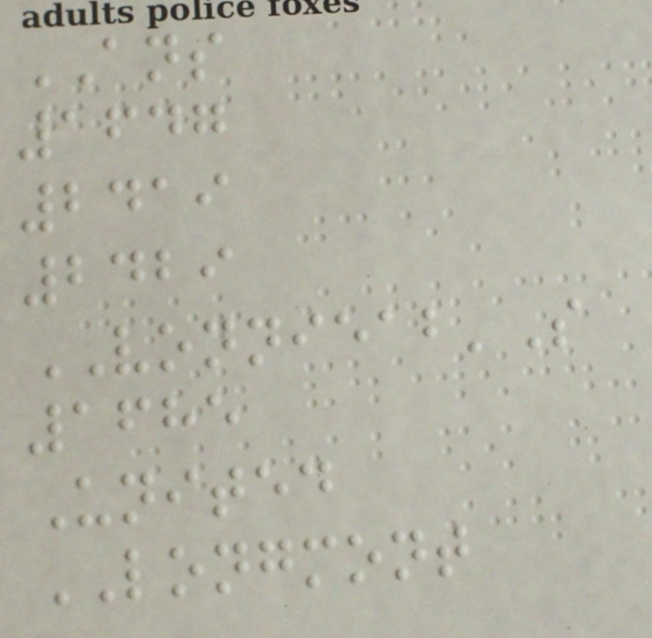ANS
1647
2419
2429
VONNIEAB'S
1685
United
LONGMONT
